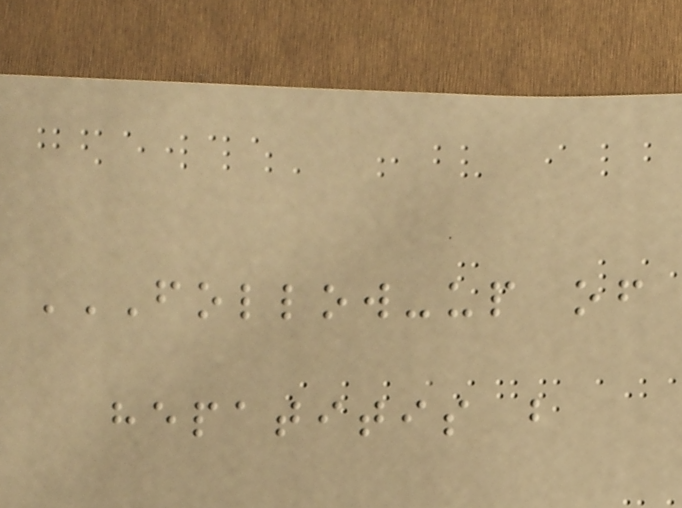FOLLOW-UP OF
HEPATITIS B
